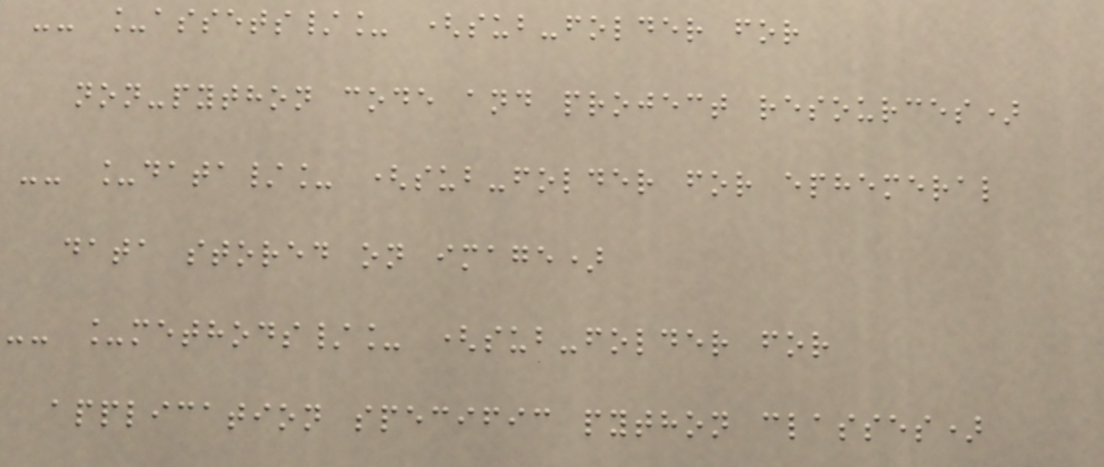-- _assets/_ (sub-folder for
non-python code and project resources)
-- _data/_ (sub-folder for ephemeral
data stored on image)
-- _methods/_ (sub-folder for
application specific python classes)
